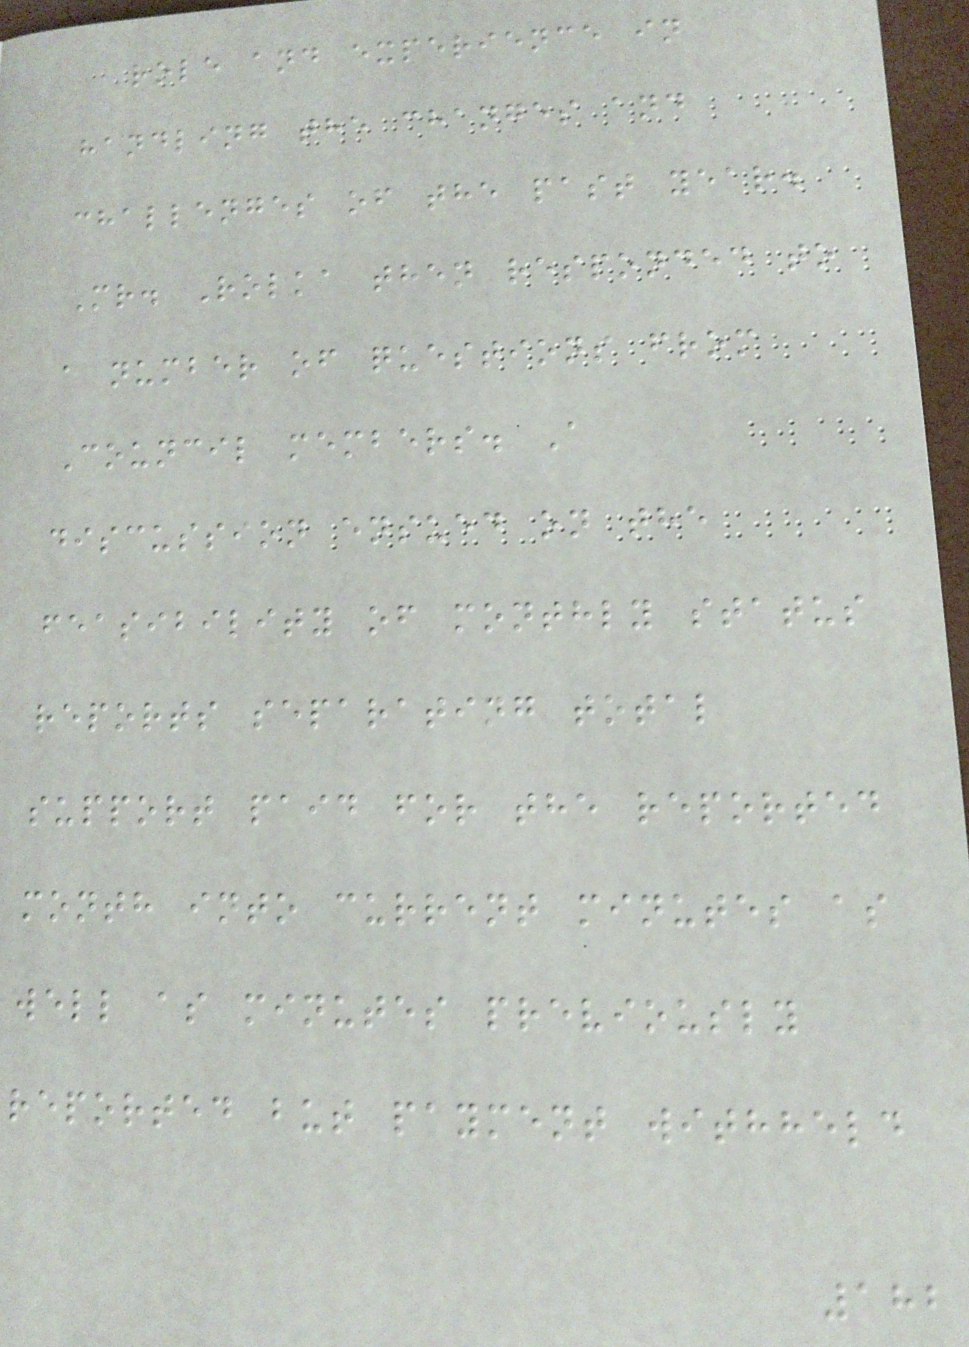role and experience in
handling the changes and
challenges of the past year.
Mr. Rolka then responded to
a number of questions from
Council members. A
discussion ensued on the
feasibility of monthly status
reports separating total
support paid for the reported
month into current minutes as
well as minutes previously
reported but payment withheld
182
